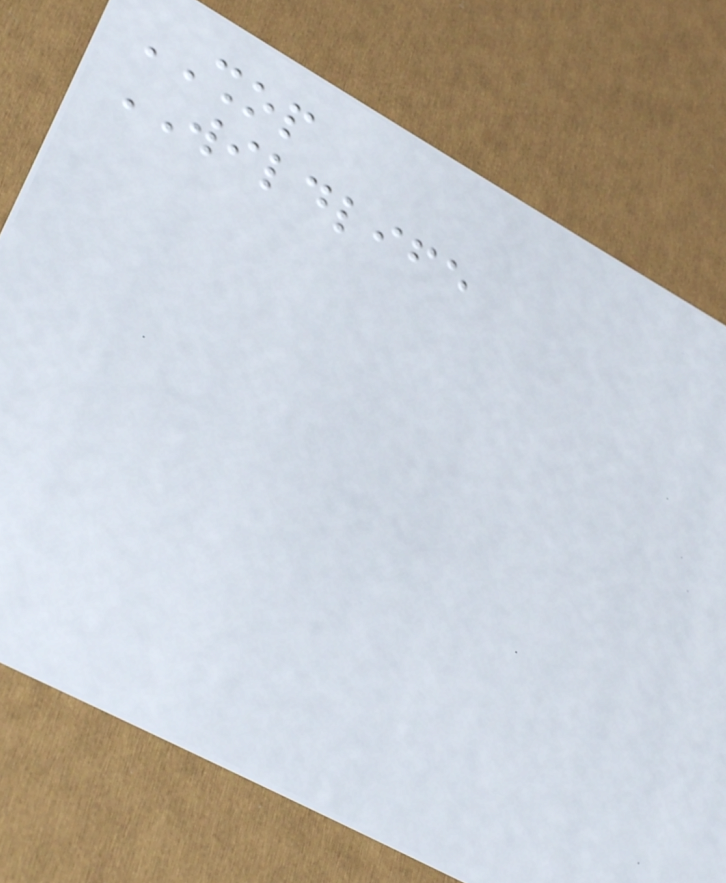SHOP
WILDLIFE
